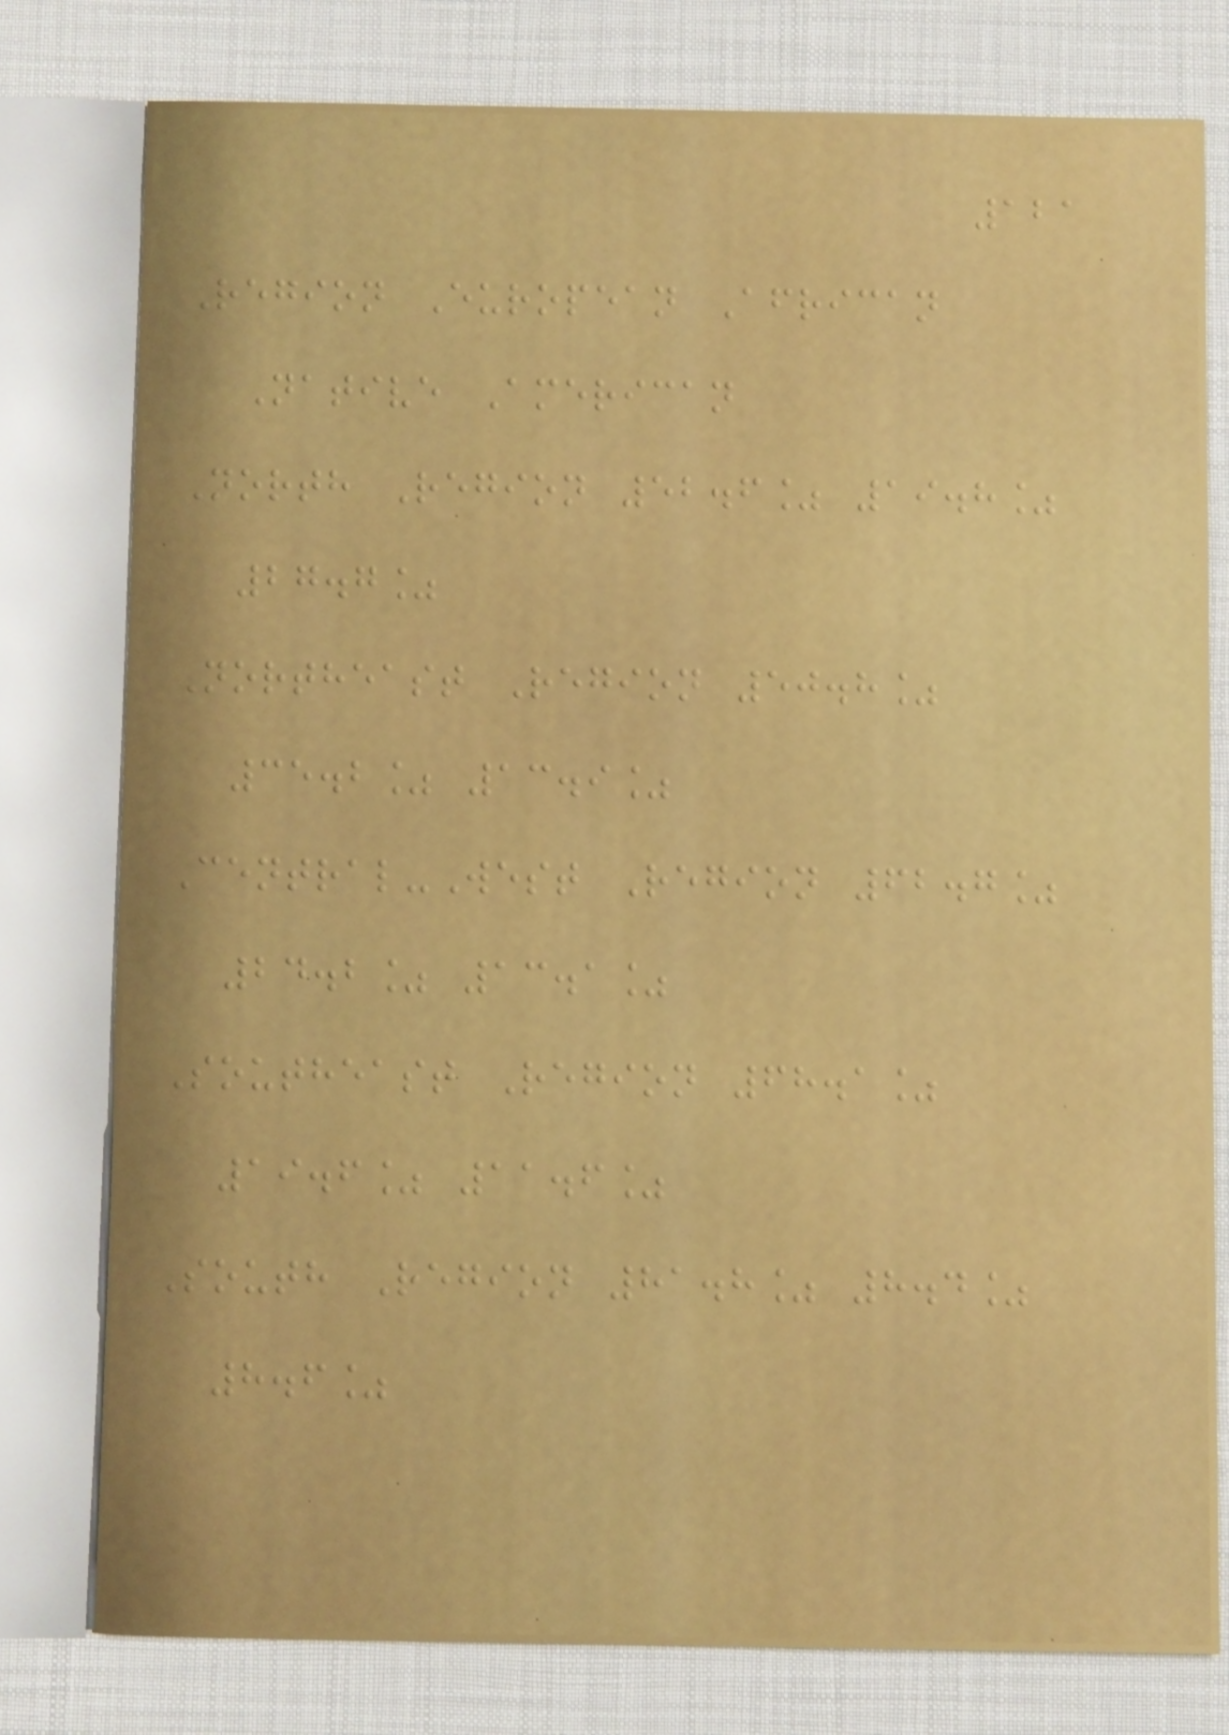121
Region European African
Native American
North Region 52.6% 19.8%
27.7%
Northeast Region 50.8%
35.2% 13.9%
Central-West Region 62.7%
24.2% 13.1%
Southeast Region 68.1%
19.6% 11.6%
South Region 81.8% 8.4%
8.6%
